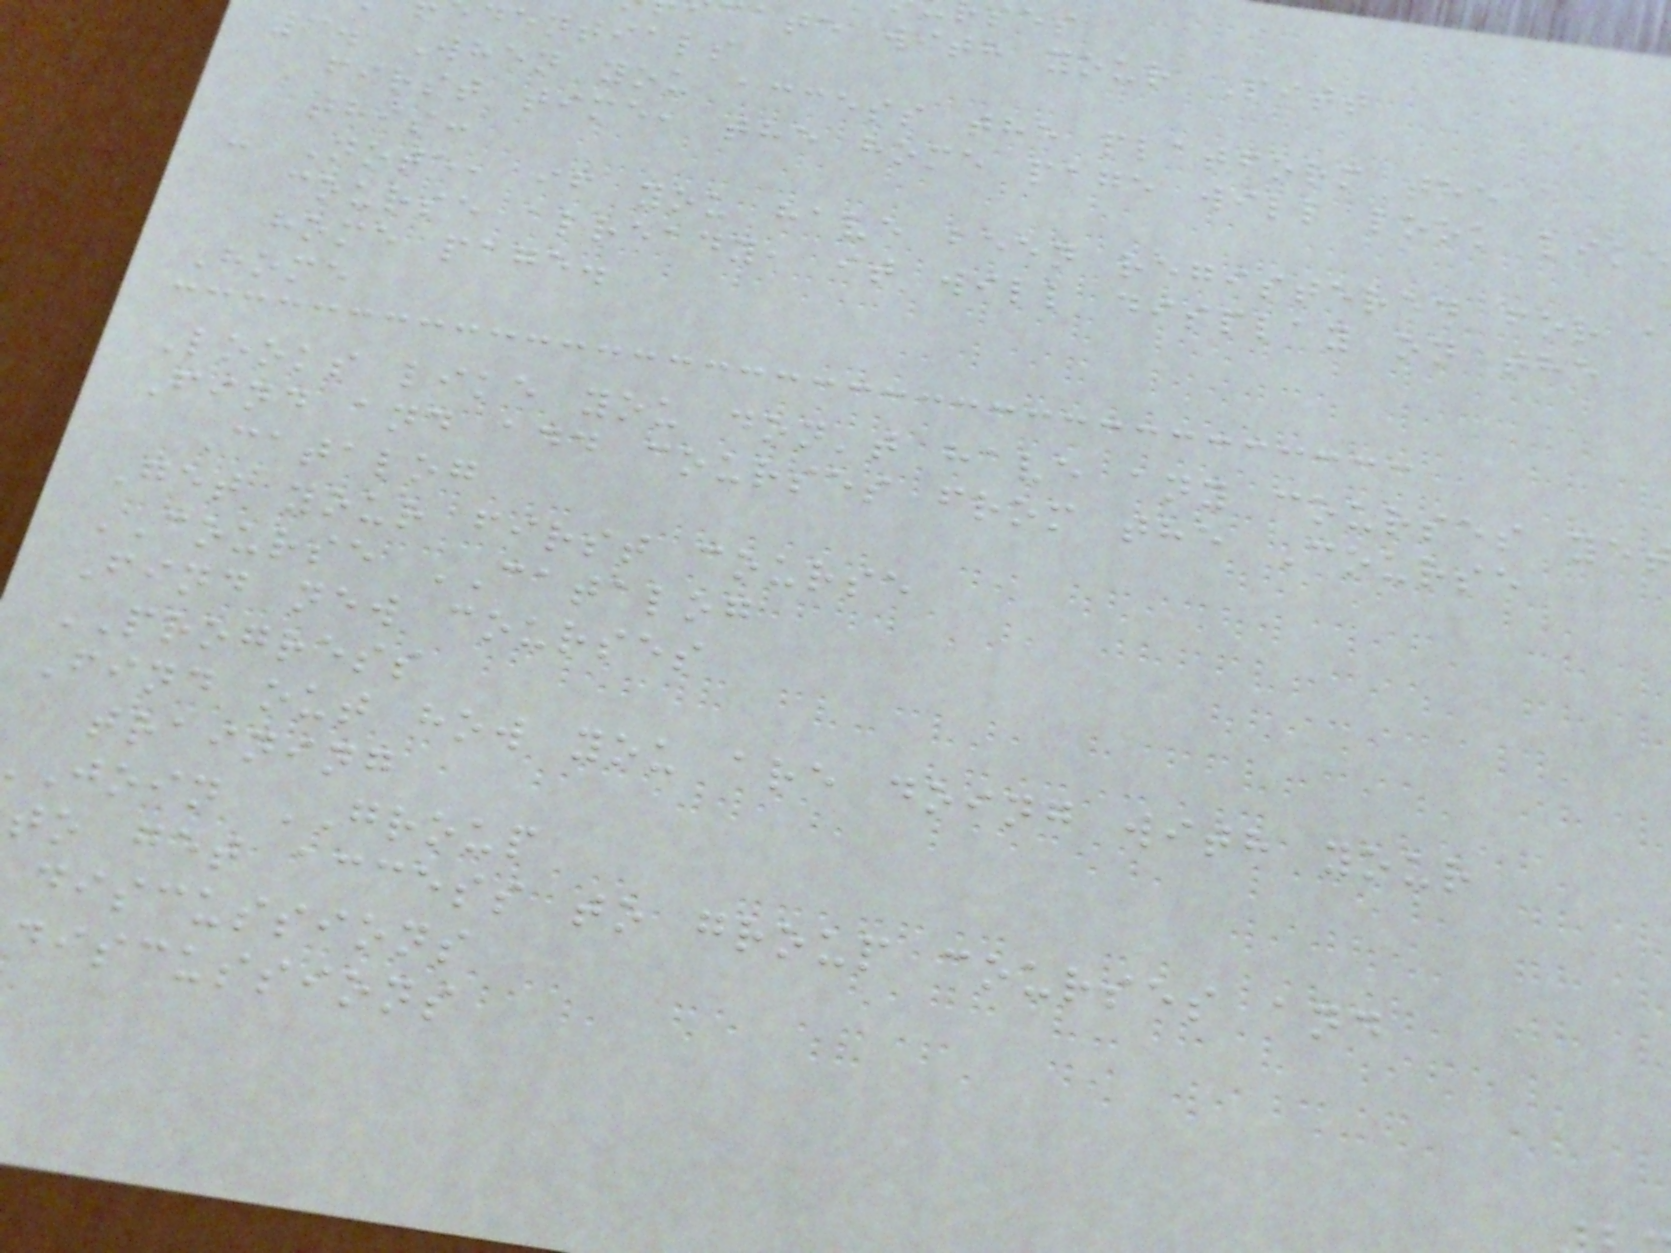ate with your Pitt
dentials
3. When you access the platform the
first time, the home page will look like
this:
- Note, if you have been registered for a
course already, it will display on the
home page.
Home
Looks like you don't have any courses yet
Find and add courses from the Course
Catalog
Get your first course
COURSE CATALOG
Find new courses
PROGRESS
Find out how you are doing with your
training
join GROUP
to get access to group courses and
discussions
discussions
